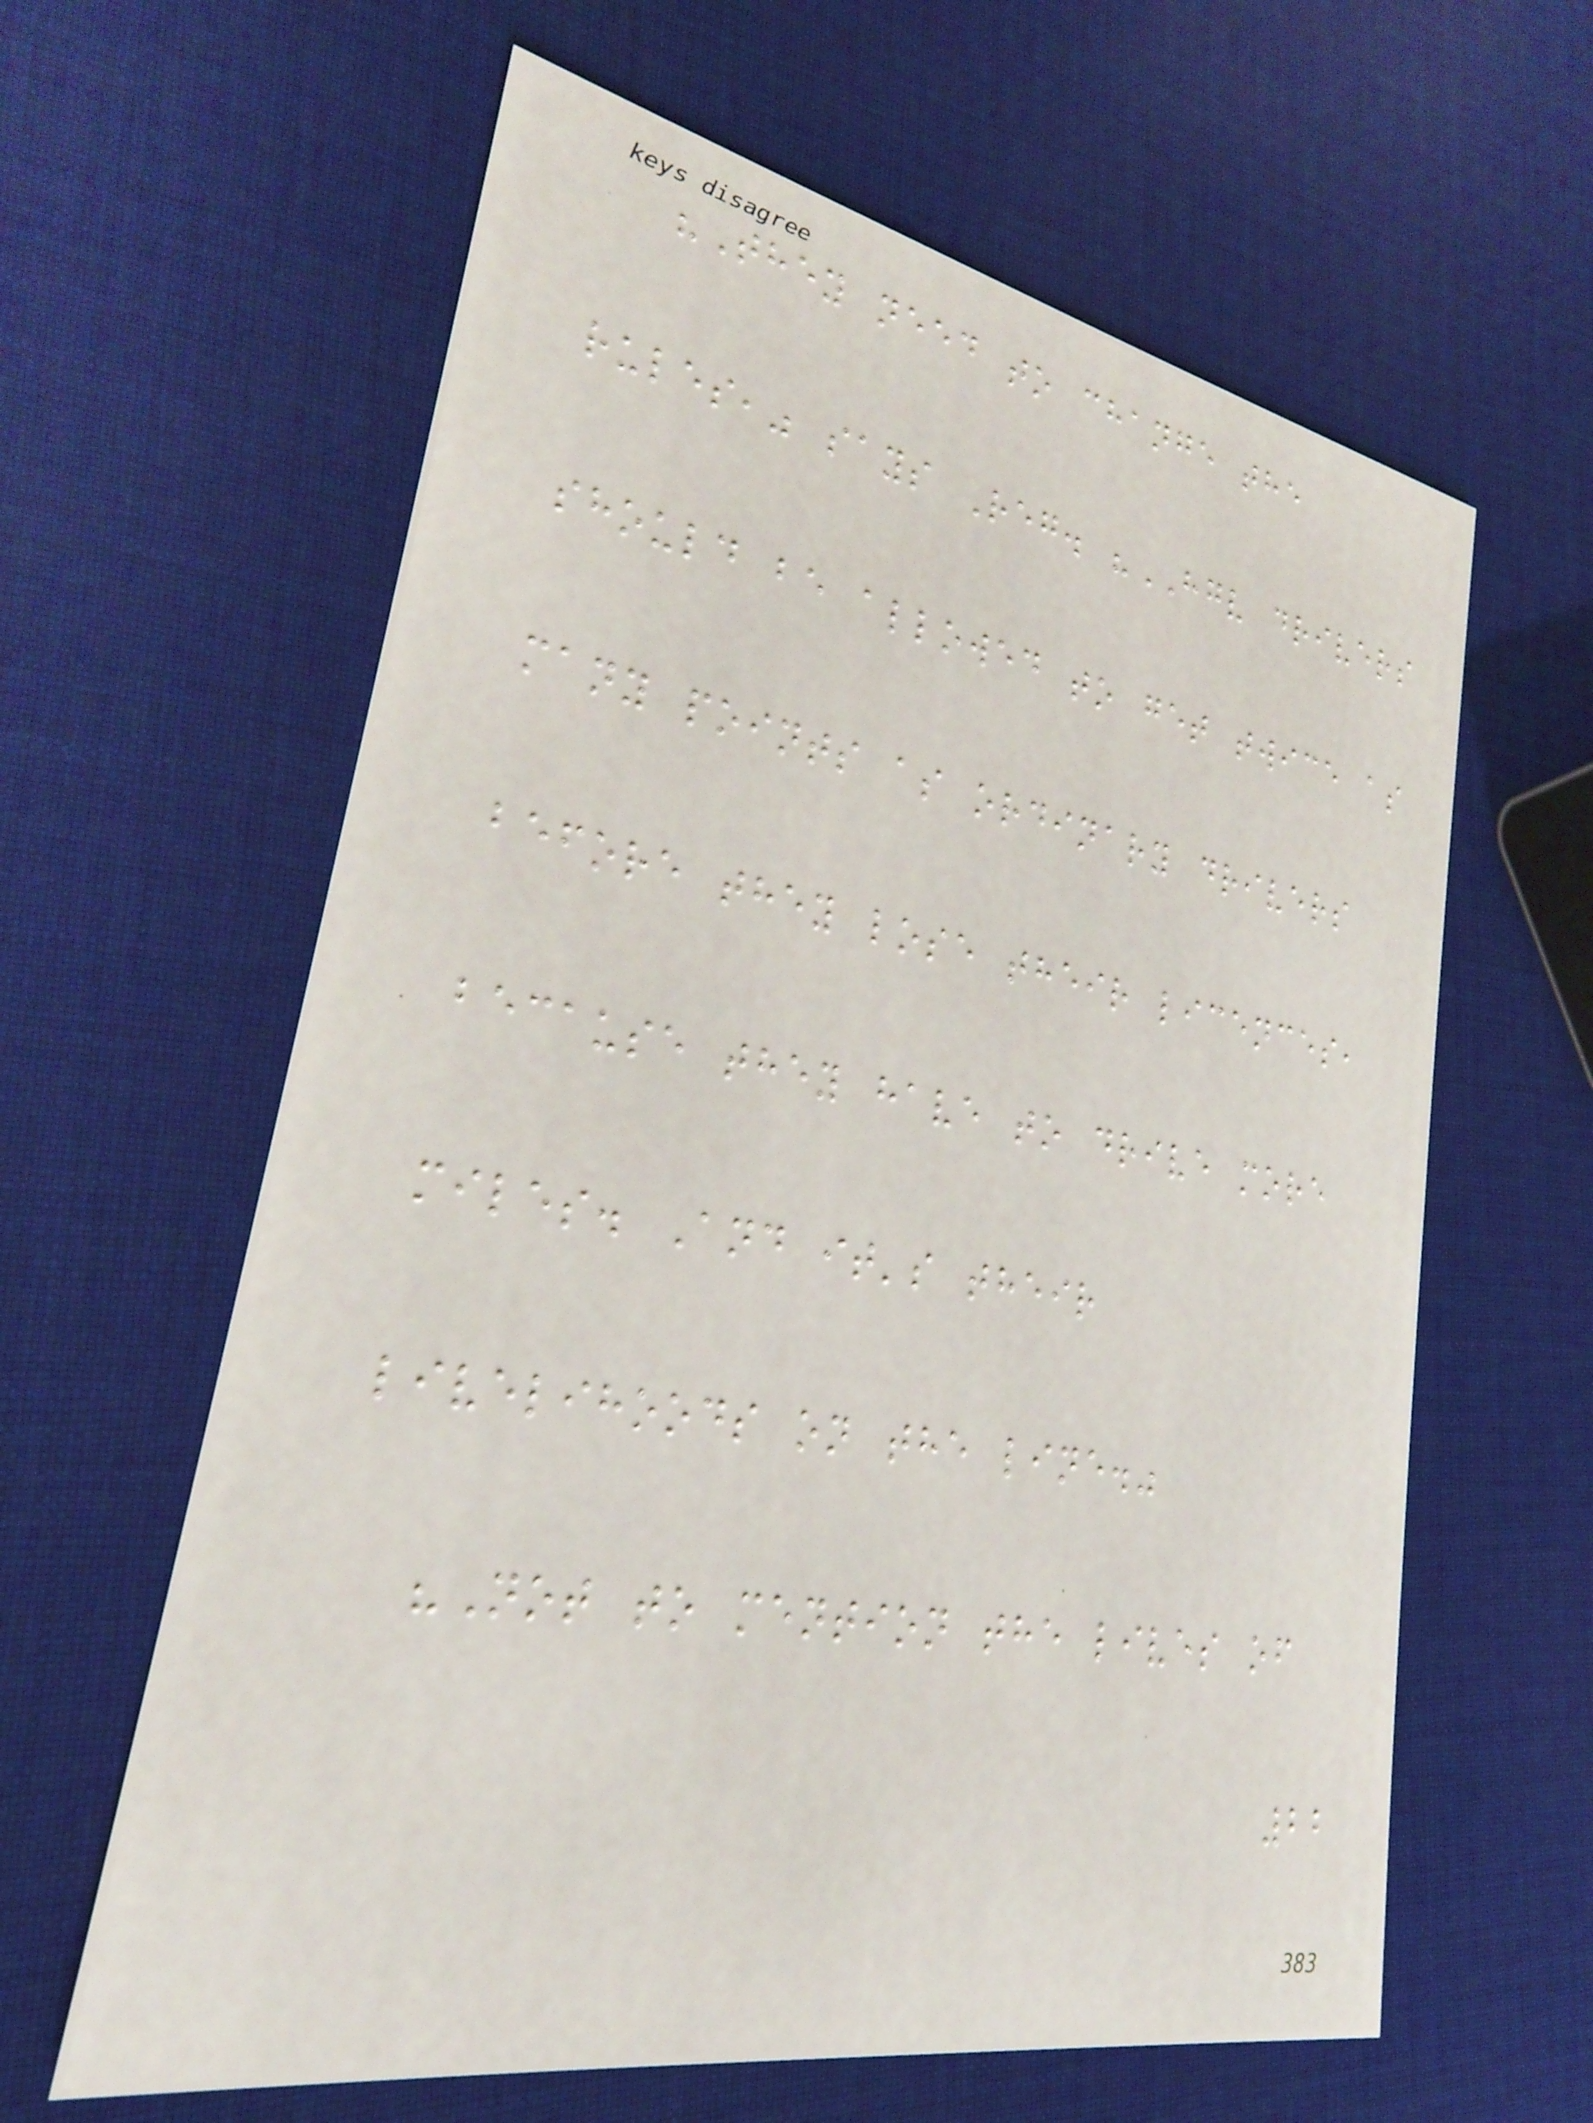"They need to change the
rules," says Reg. "HGV drivers
should be allowed to get twice as
many points as ordinary drivers
before they lose their licences,
because they have to drive more
miles. And it's their
livelihoods on the line."
"Not to mention the lives of
22
